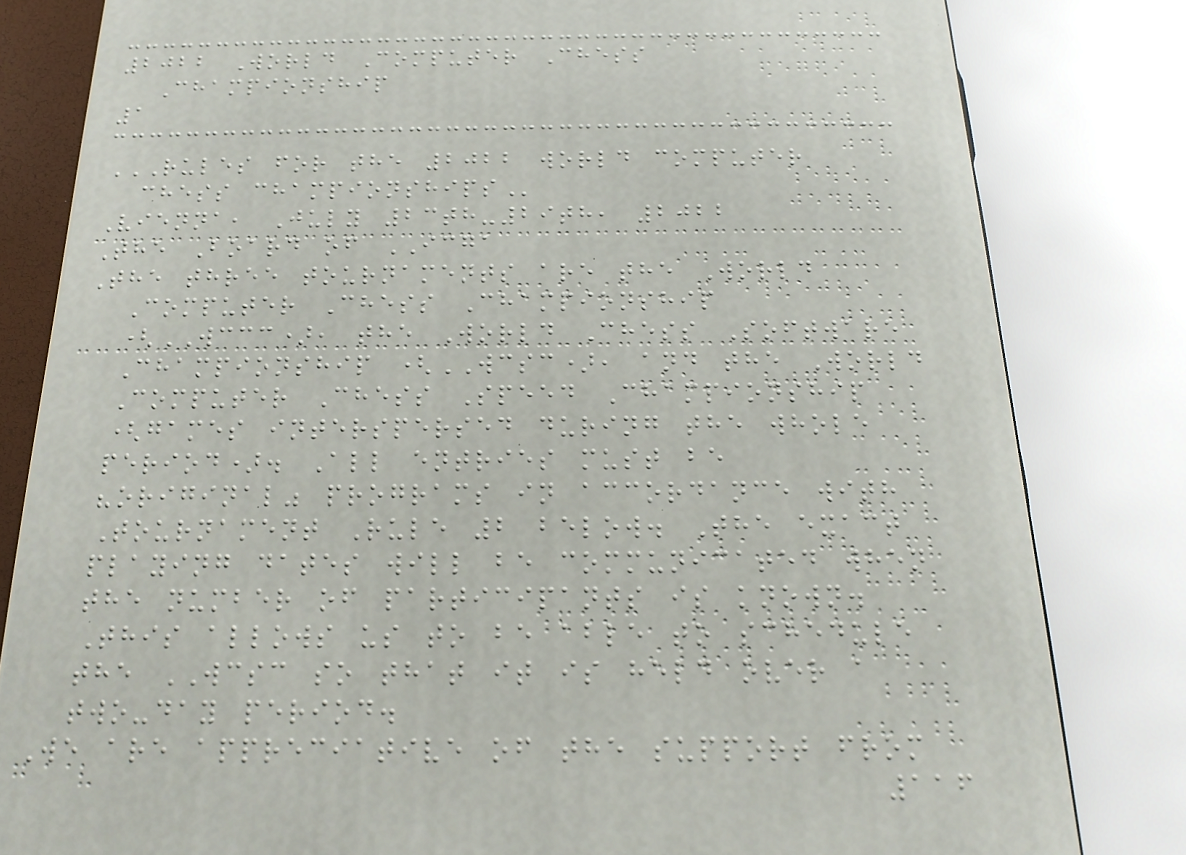2022 World Computer Chess
Championship
1
RULES FOR THE 2022 WORLD COMPUTER
CHESS CHAMPIONSHIPS
Vienna, July 23th-29th, 2022
The Board of ICGA
The three tournaments are the World
Computer Chess Championship
(WCCC), the World Chess Software
Championship (WCSC), and the World
Computer Chess Speed Championship
(games interspersed during the whole
period). All entries must be
"original" programs in accordance with
Tournament Rule 2 below. The exact
playing dates will be communicated when
the number of participants is known.
This allows us to be able to schedule
the WCSC so that it is held over a
two-day period.
We are appreciative of the support from
116
